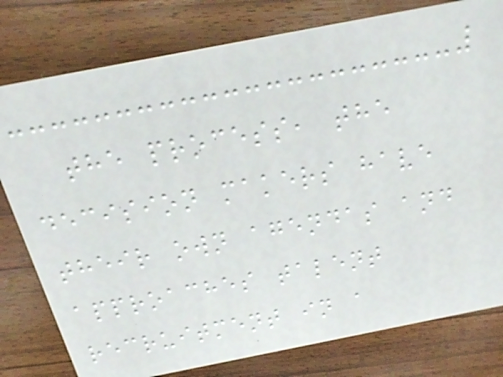the process, the
decision makers have
their own agendas and
approaches talent
recruitment in a
